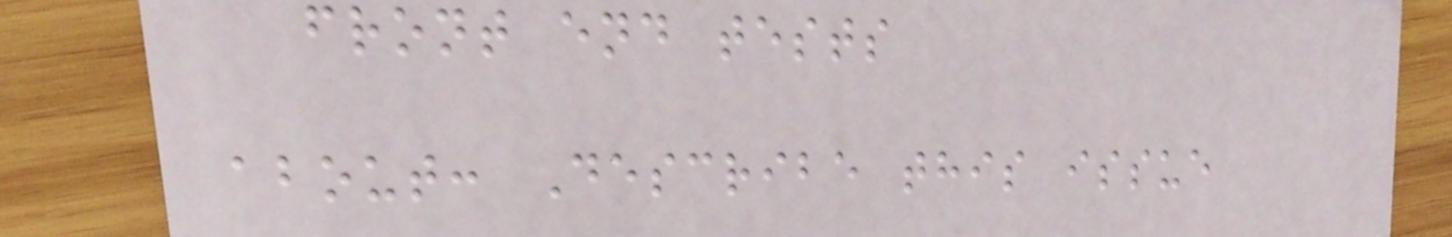front end tests
about: Describe this issue
